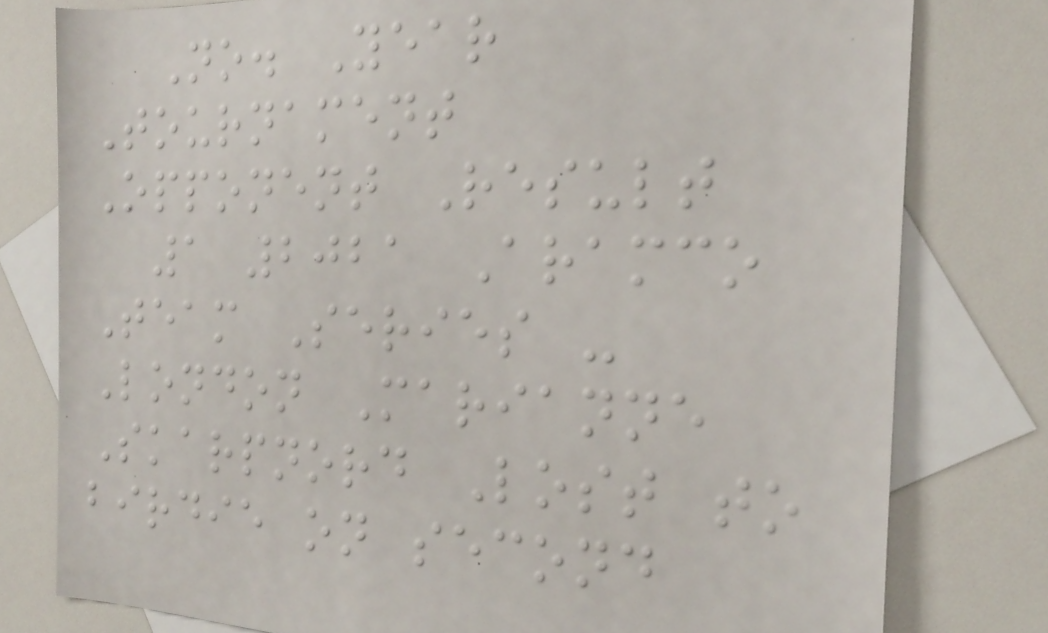No. Year
Tournament
Opponent Result
1 2021 Aramco
Team Series -
London Marianne
Skarpnord Lost to
birdie on second
